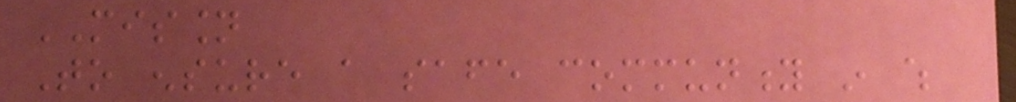MISSION
To ensure a safe community in which
